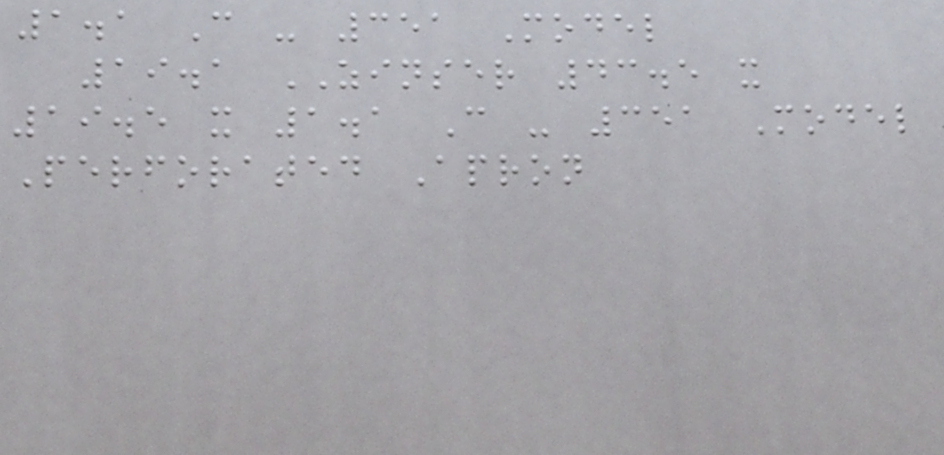1.1 C - 351 Model
19.1 ZINSER 43.5 x
19.5 x 1.1 C - 351 Model
Perforated Apron
